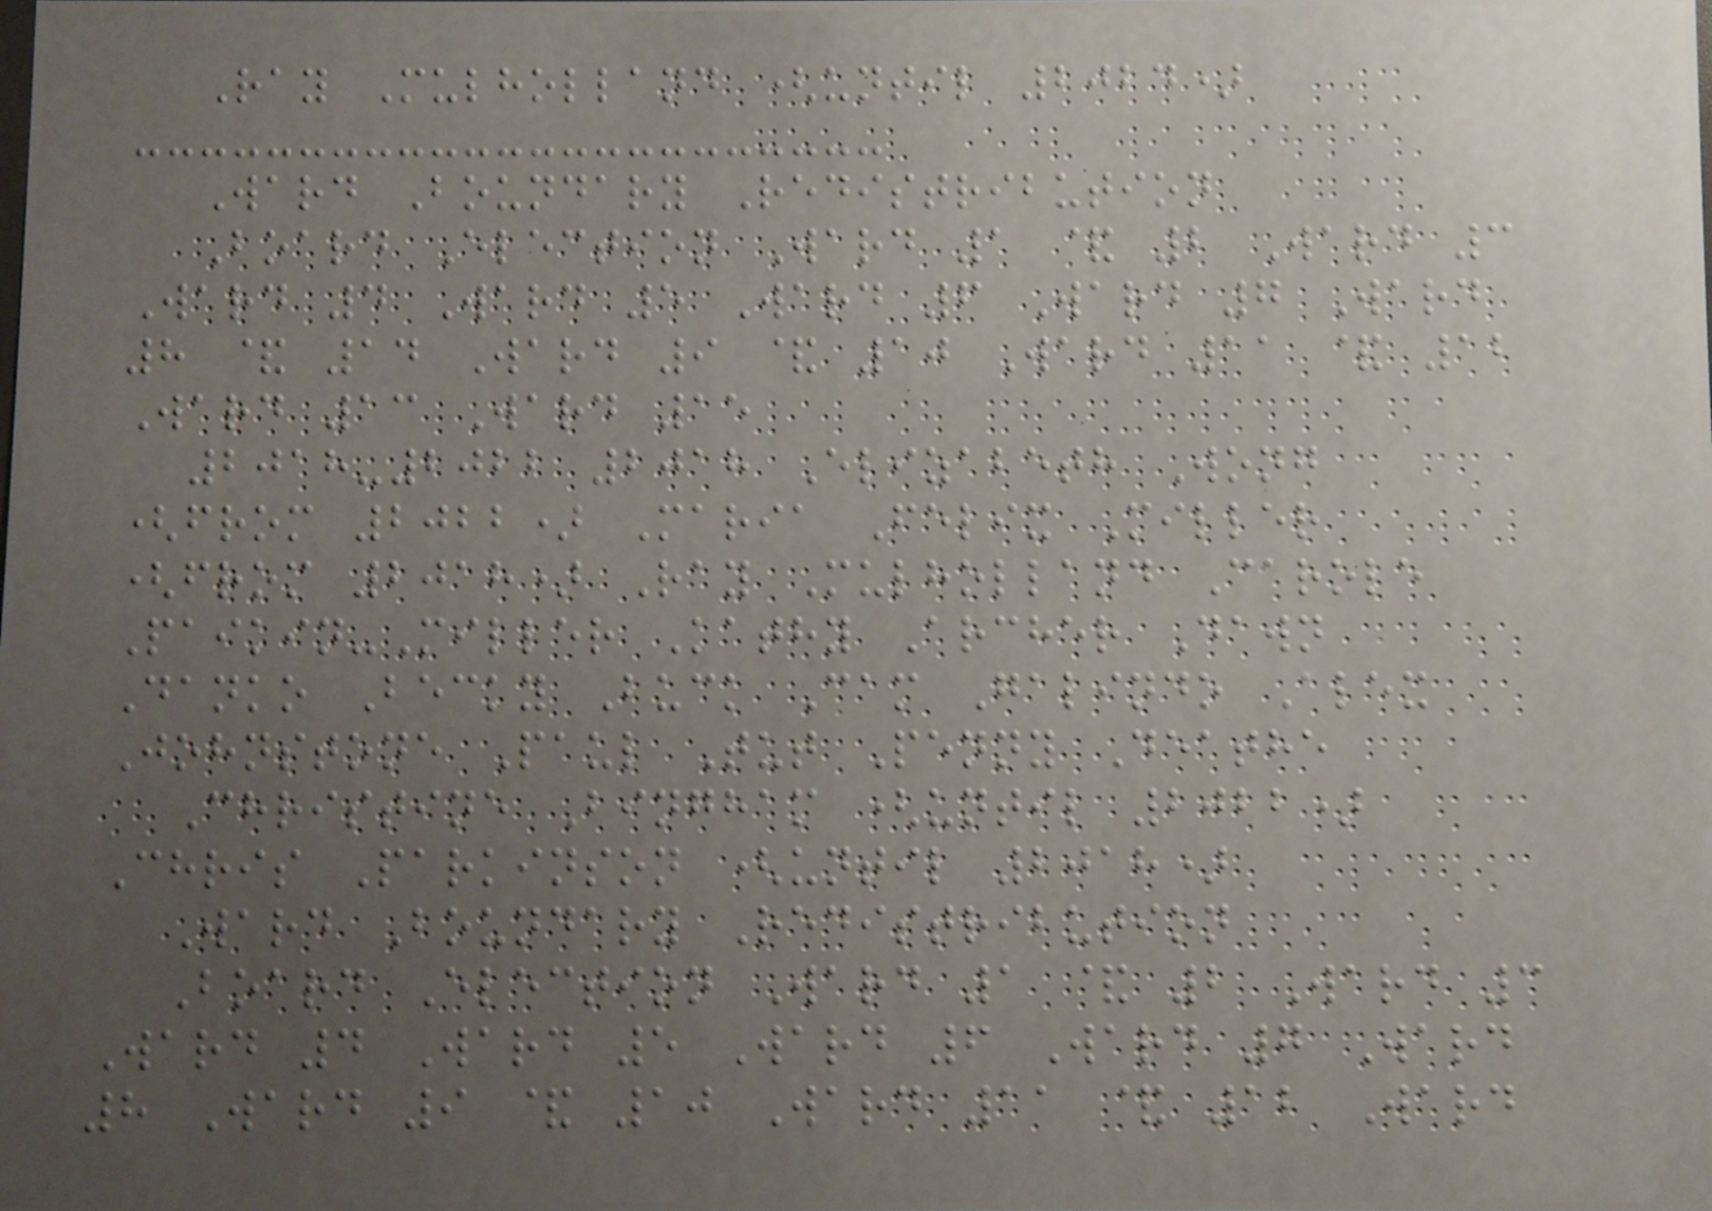Ray Mulholland (until 2024)
Ward Boundary Redistribution
Board Election Ward 1 & 2 Ward 3
Ward 4 Ward 5 Ward 6 Ward 7 Ward
8 & 14 Ward 9 & 10 Ward 11 & 12
Ward 13 Ward 15
2018-2022 2018 Elizabeth Wong
(from 2022) Maria Felix Miller
(from 2018) Ray Mulholland Carole
Paikin-Miller Kathy Archer Dawn
Danko Becky Buck Cam Galindo Alex
Johnstone Paul Tut Penny Deathe
Christine Bingham (until 2022)
Chris Parkinson (until 2018)
Ward Boundary Redistribution
Board Election Ward 1 & 2 Ward 3
Ward 4 Ward 5 Ward 6 Ward 7 Ward
8 Ward 9 & 10 Ward 11 & 12 Ward
